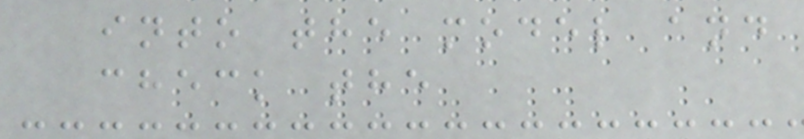into the model and
check the
